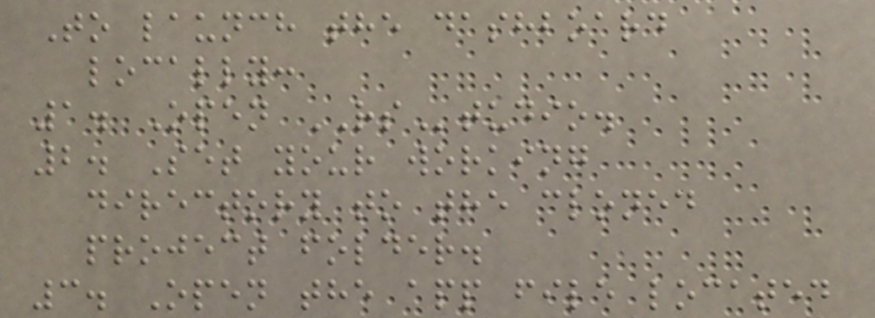To launch the dashboard
locally:
1. Open RStudio.
2. Set your working
directory to the cloned
project folder.
3. Open the app file located
